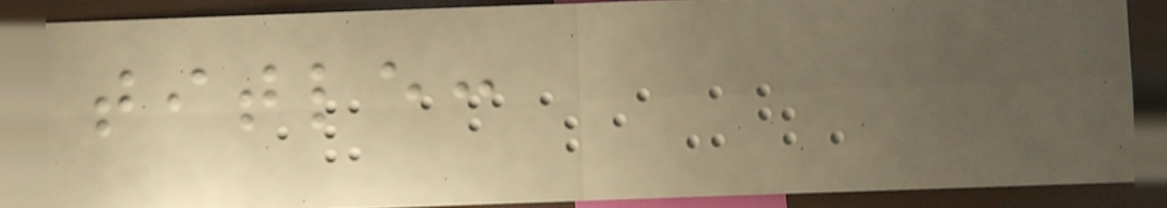title:
